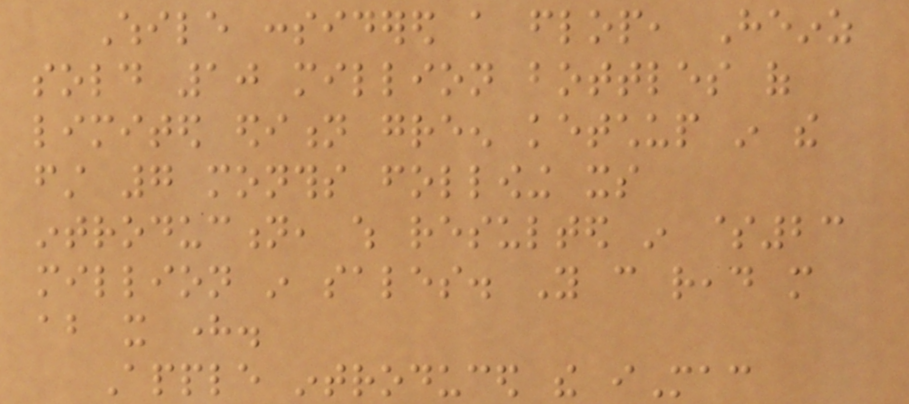While considered a flop, Heinz
sold 10 million bottles of
limited edition green ketchup in the
first 7 months following its
introduction, which resulted in $23
million in sales. You can read more
about it here.
Apple introduced the iMac
